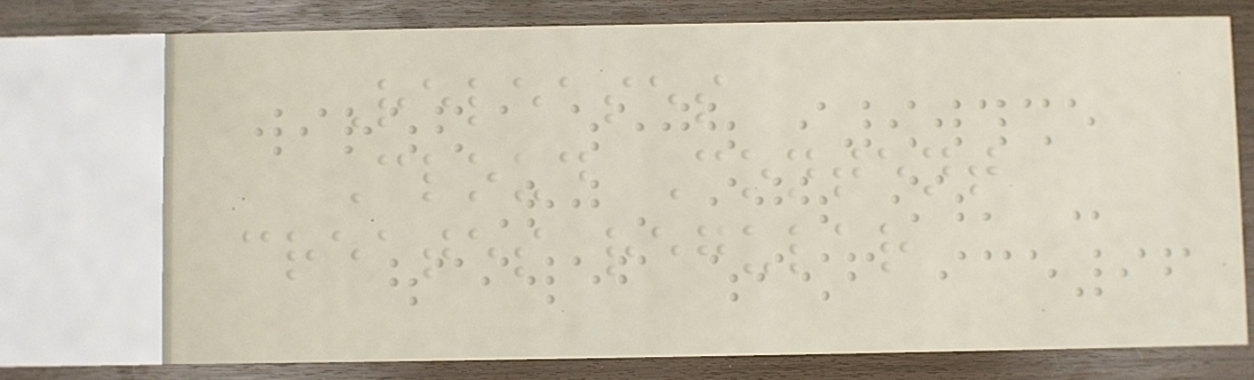Releases
Cloud Content
creates regular
